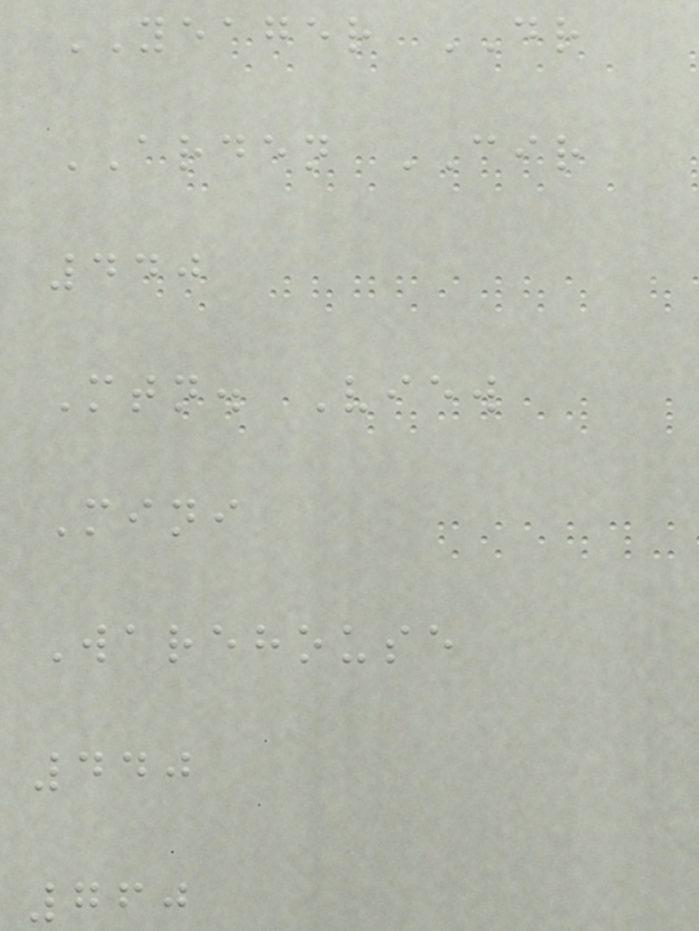YEAGER DR
ARDEN CIR
440
Mtn. View
Mini
Warehouse
440
760
